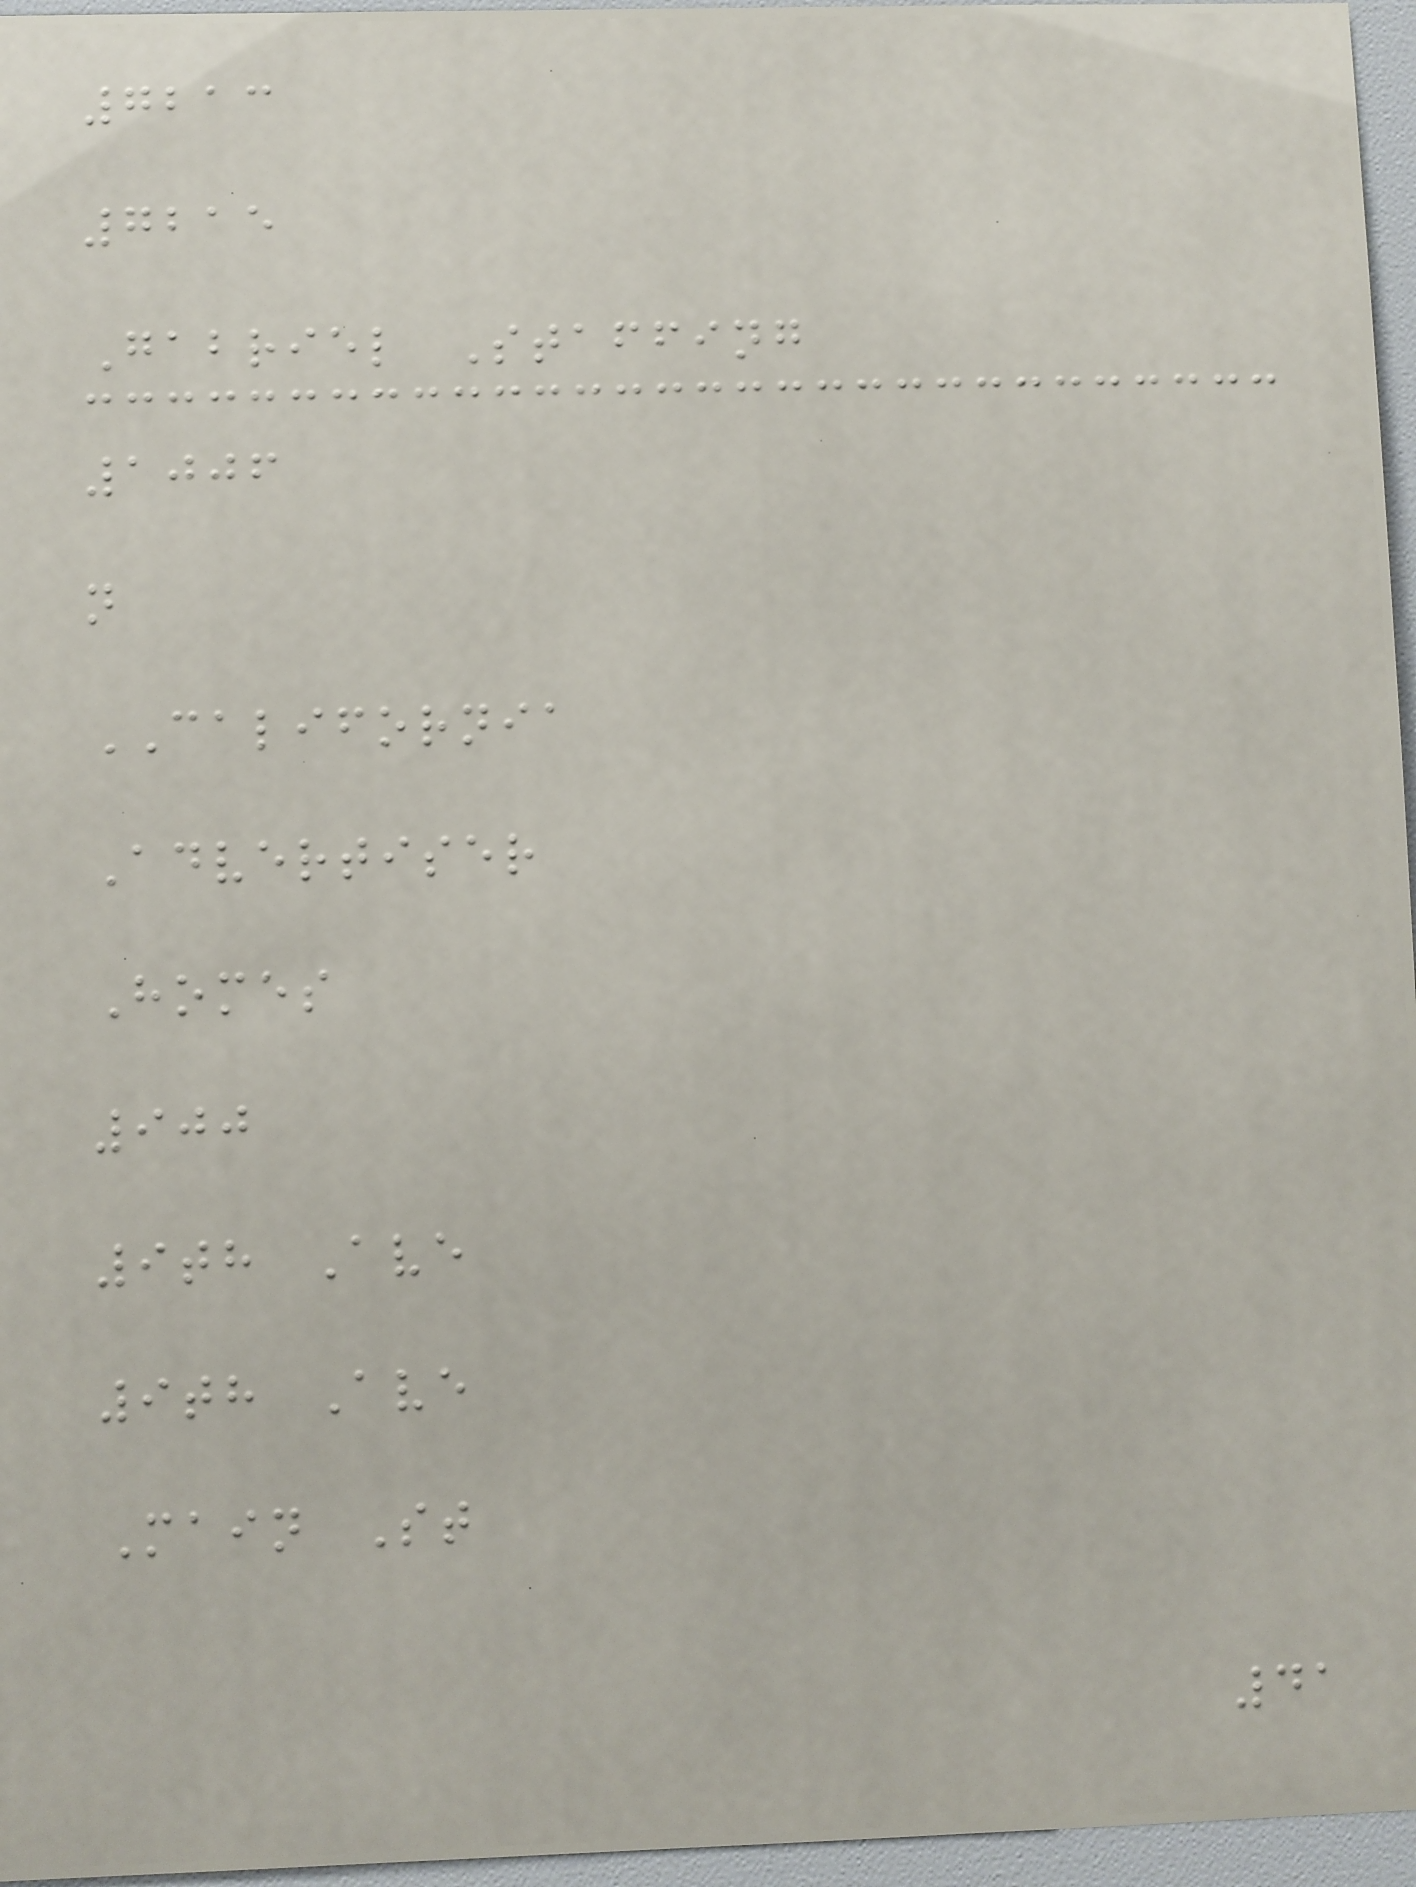7213
7215
Gabriel Staffing
1006
n
CALIFORNIA
Advertiser
Homes
900
9th Ave
9th Ave
Main St
41
